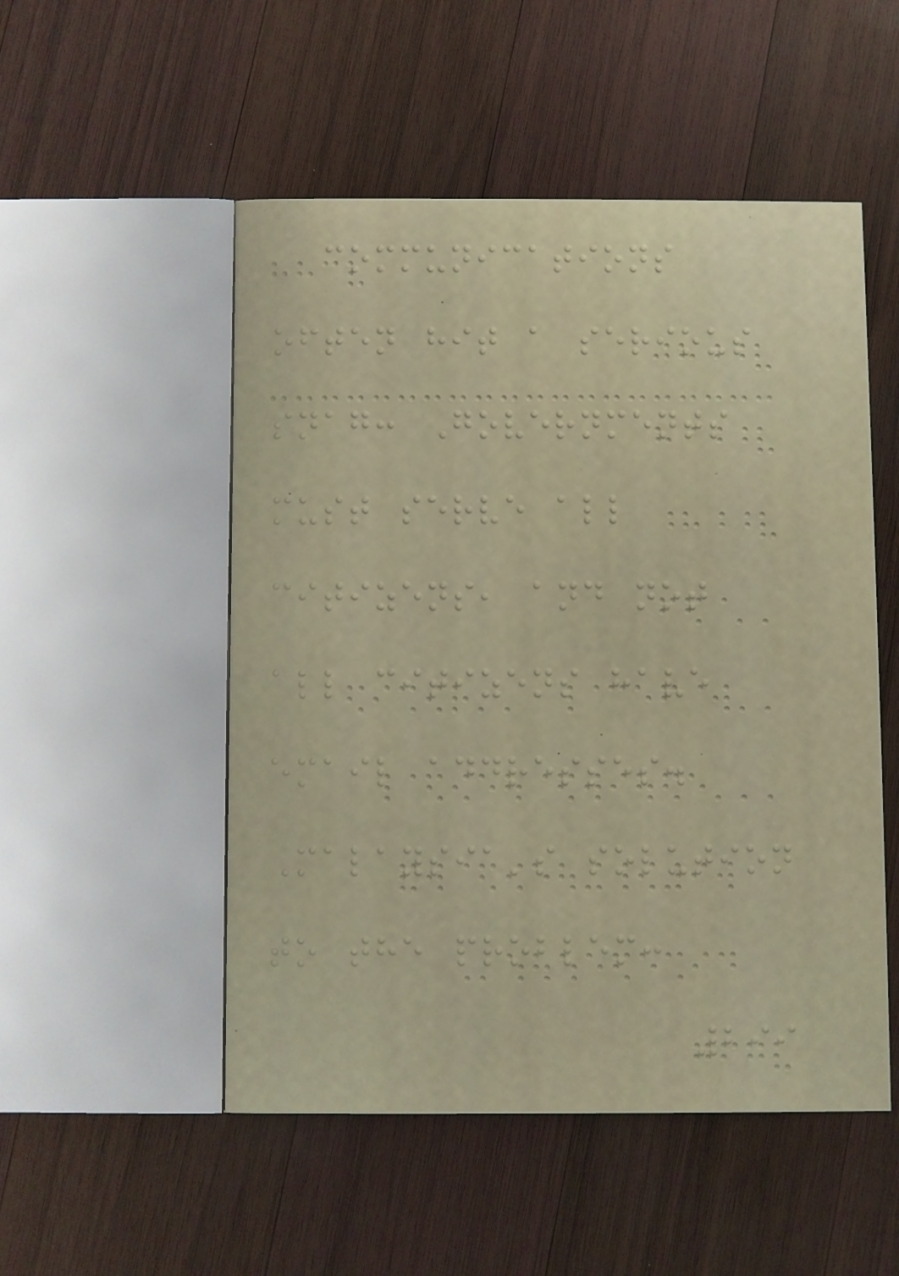communications
often hit a serious
snag: Governments
must serve all
citizens, and not
all citizens have
email addresses.
Malaysia's solution
to the problem:
299
